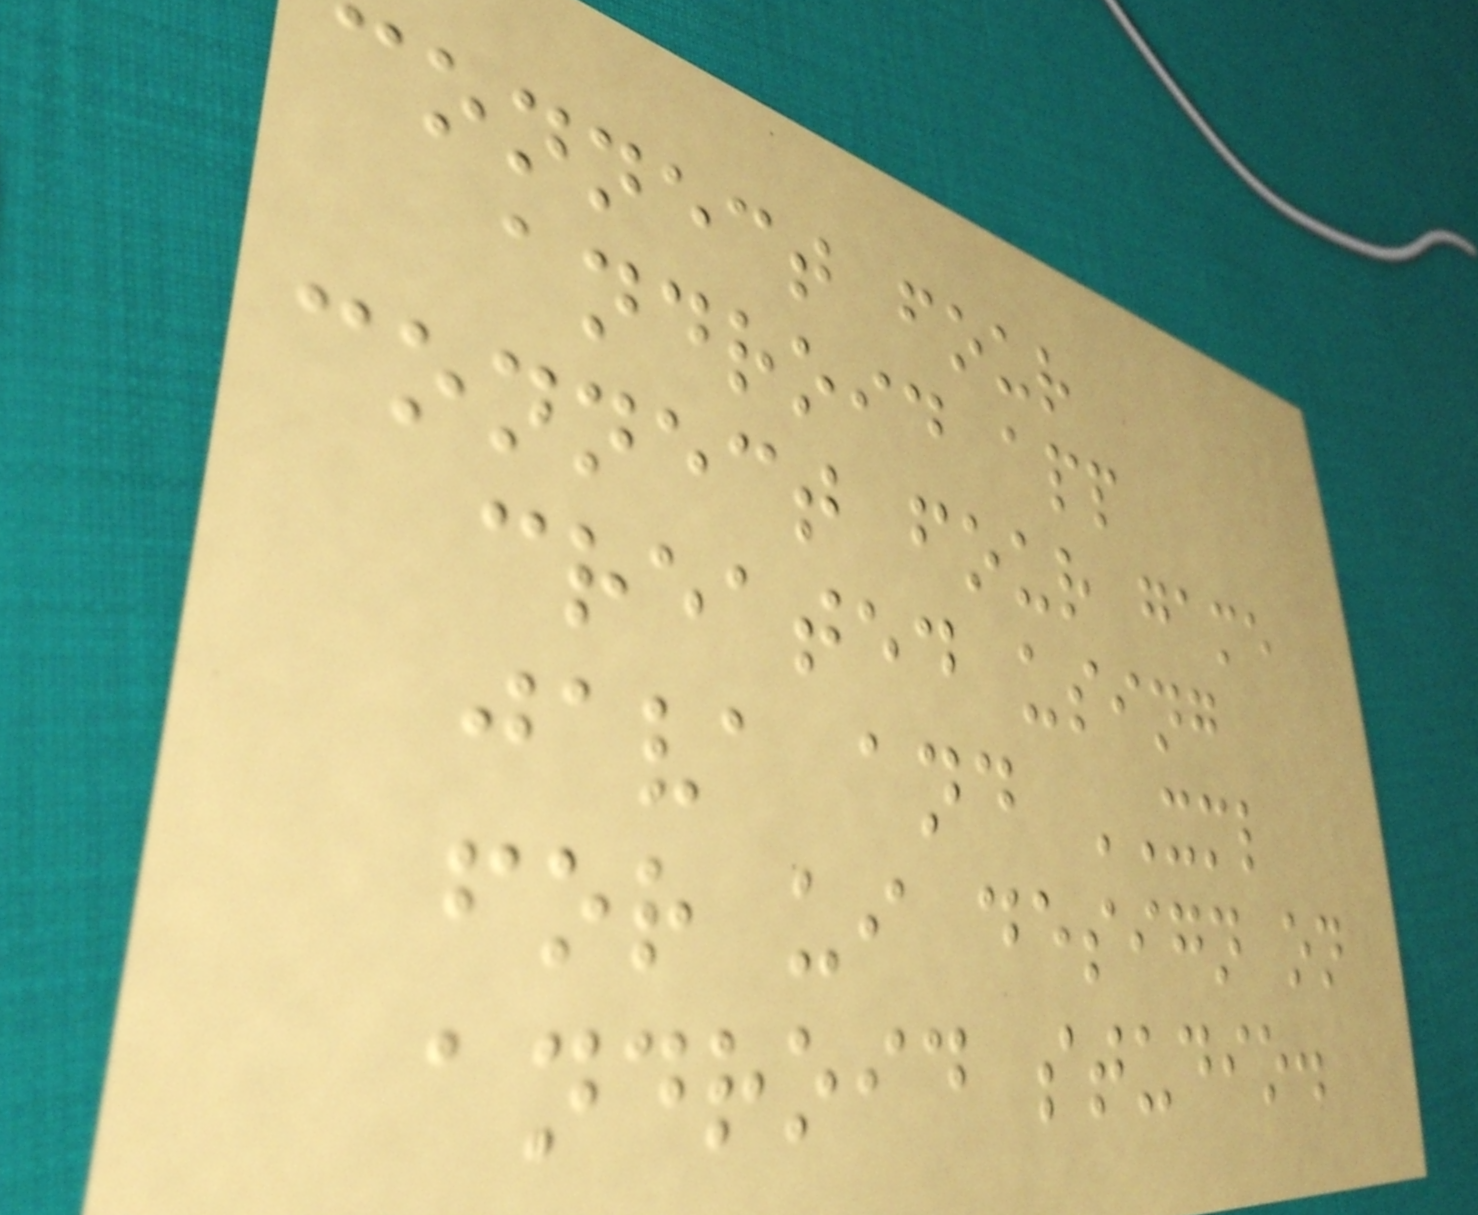connect four
android app
connect four game
created using
java and XML
for ui design on
android studio.
